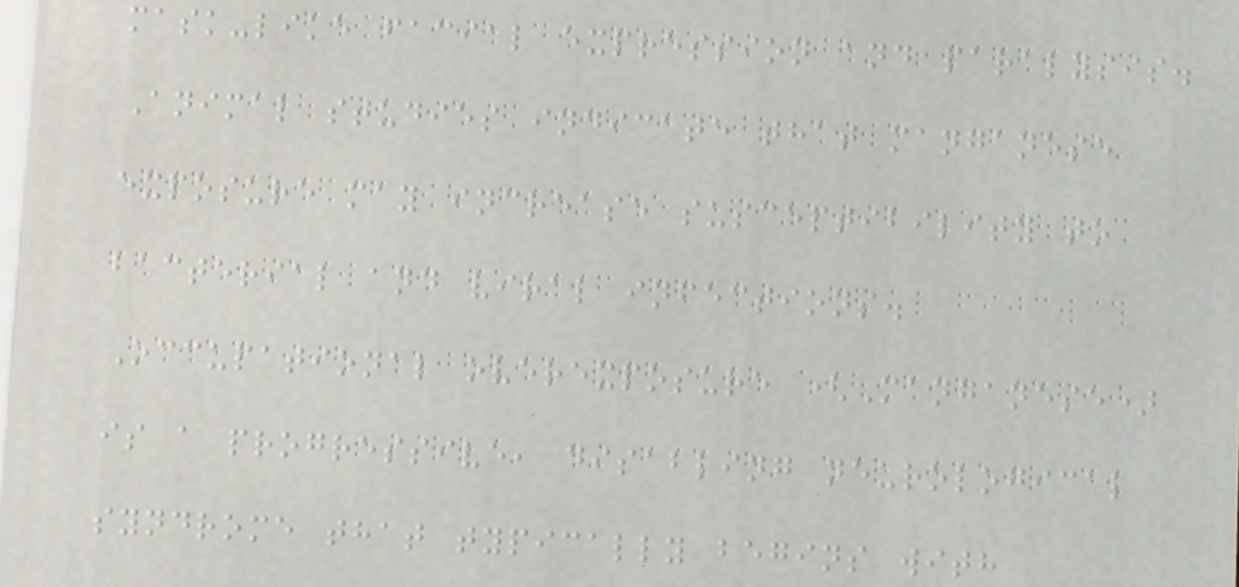mask-like facial expression and paralysis.
Animal studies indicate that manganese
exposure may increase susceptibility to
bacterial and viral infections.
Occupational overexposure (Manganese)
is a progressive, disabling neurological
syndrome that typically begins with
